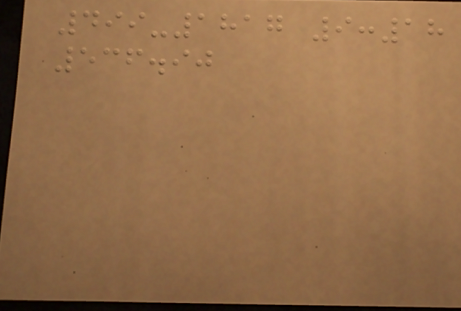499-1817 9:18
536.90
